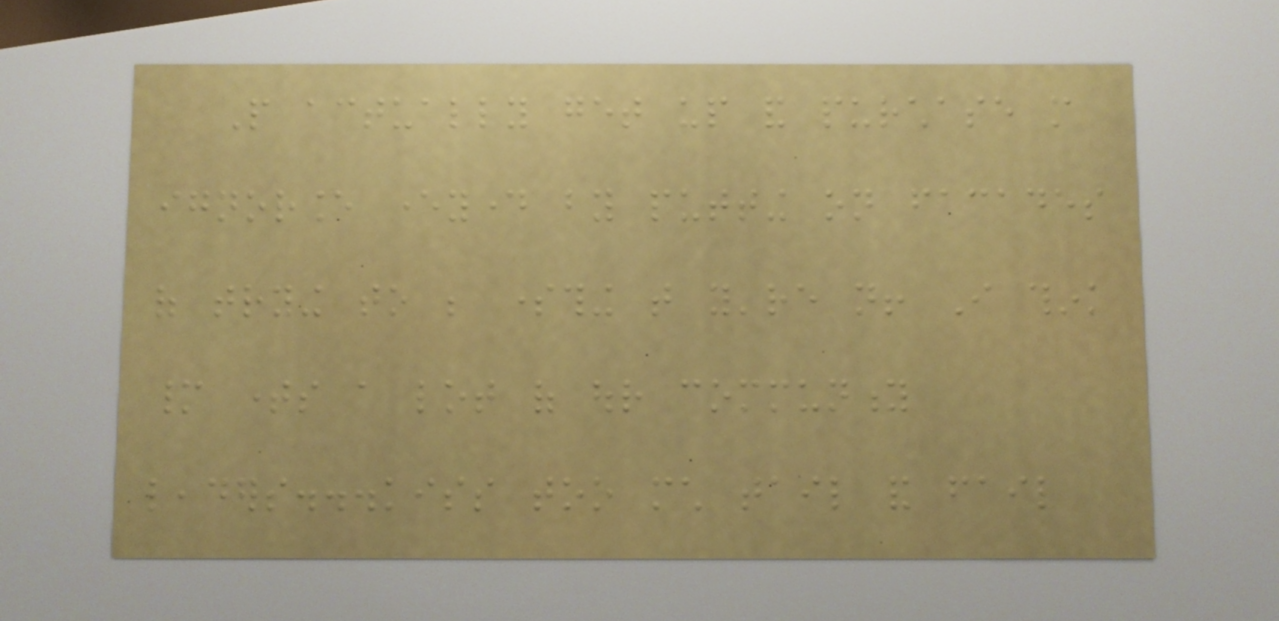People actually get up and purchase more
ignorance everyday by putting on facades
of trying to be something that you're not! I think
many times a lot of our community
leaders...kiss too much tail and fail
